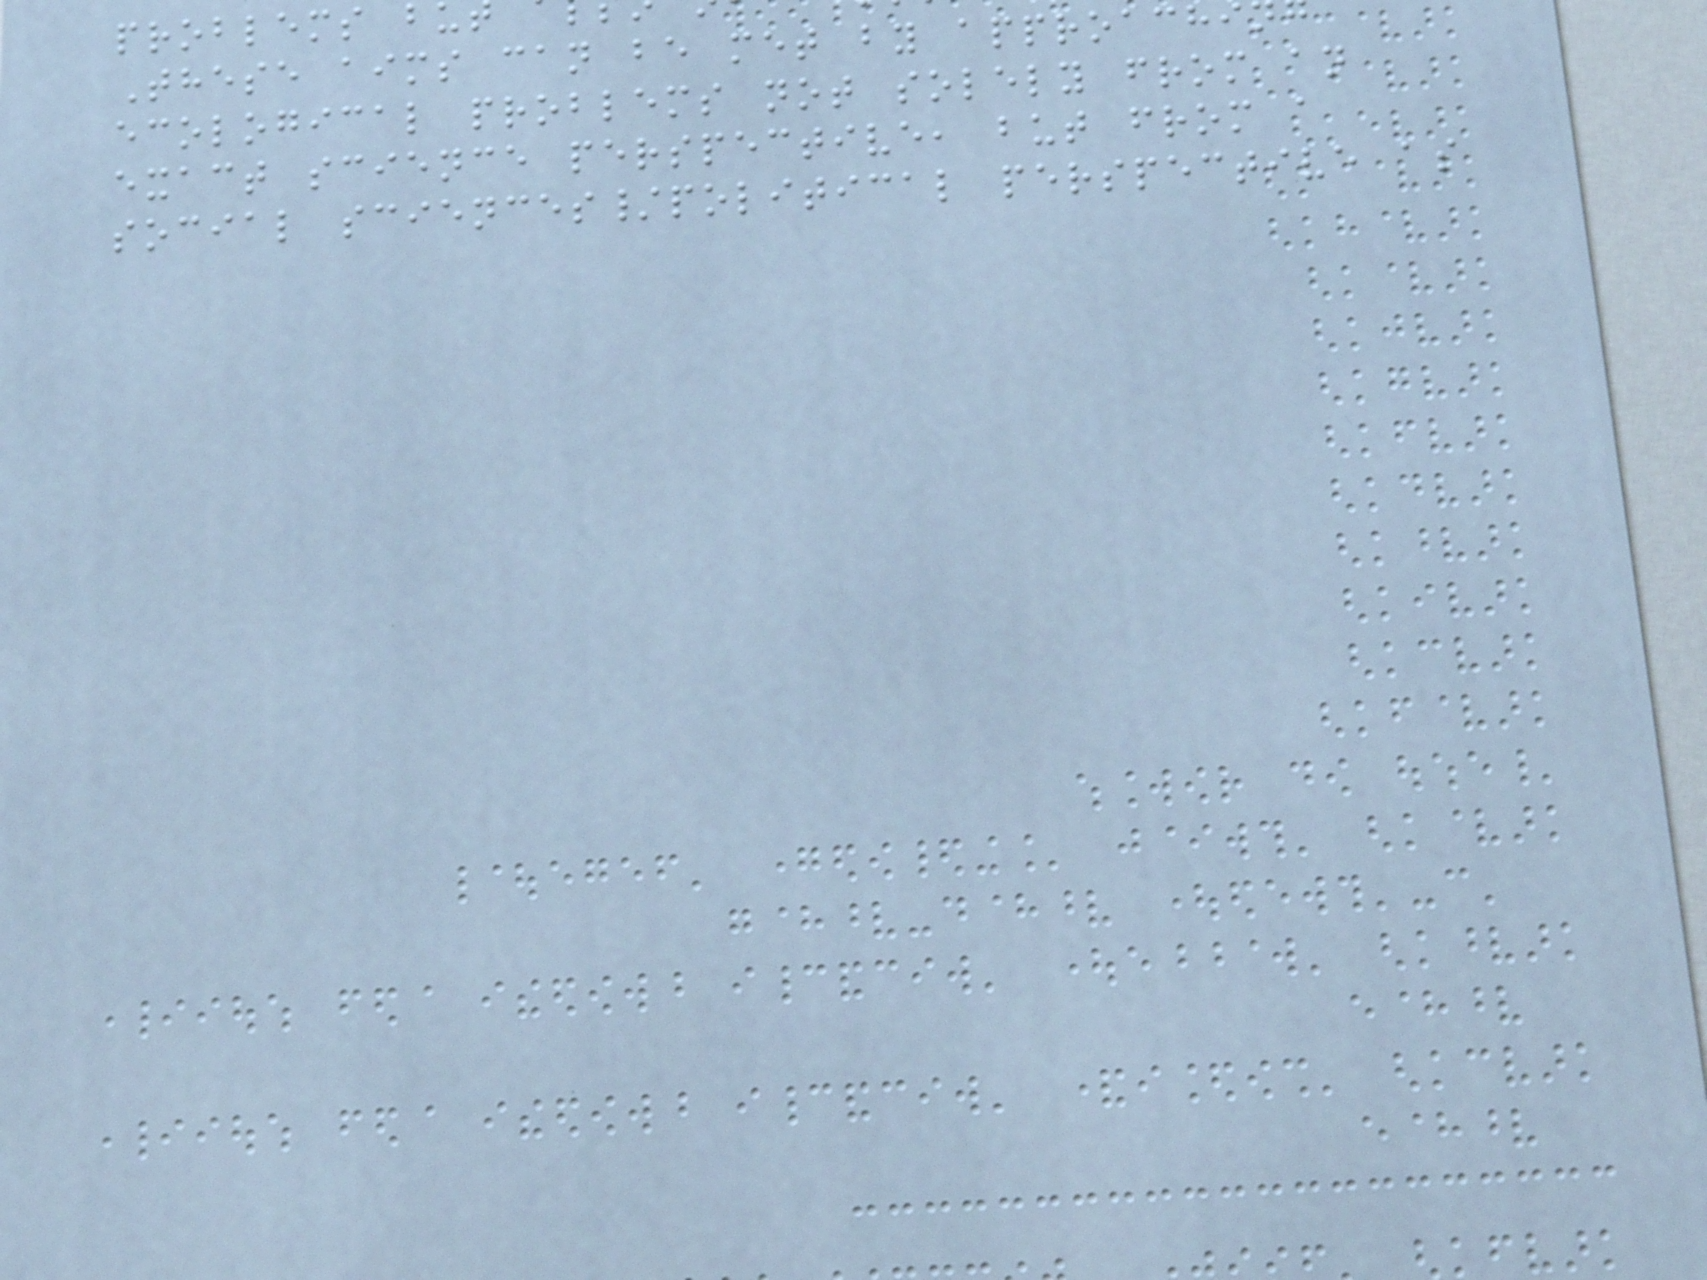problems bu
These aims can be met by approachi
ecological problems not solely from an
exact science perspective, but from a
social sciences/political perspective as
